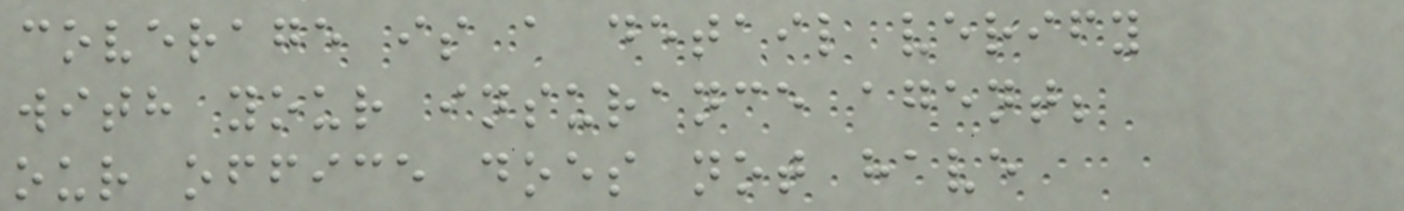coverage is a detail verify
with your insurance agent;
our office does not have
